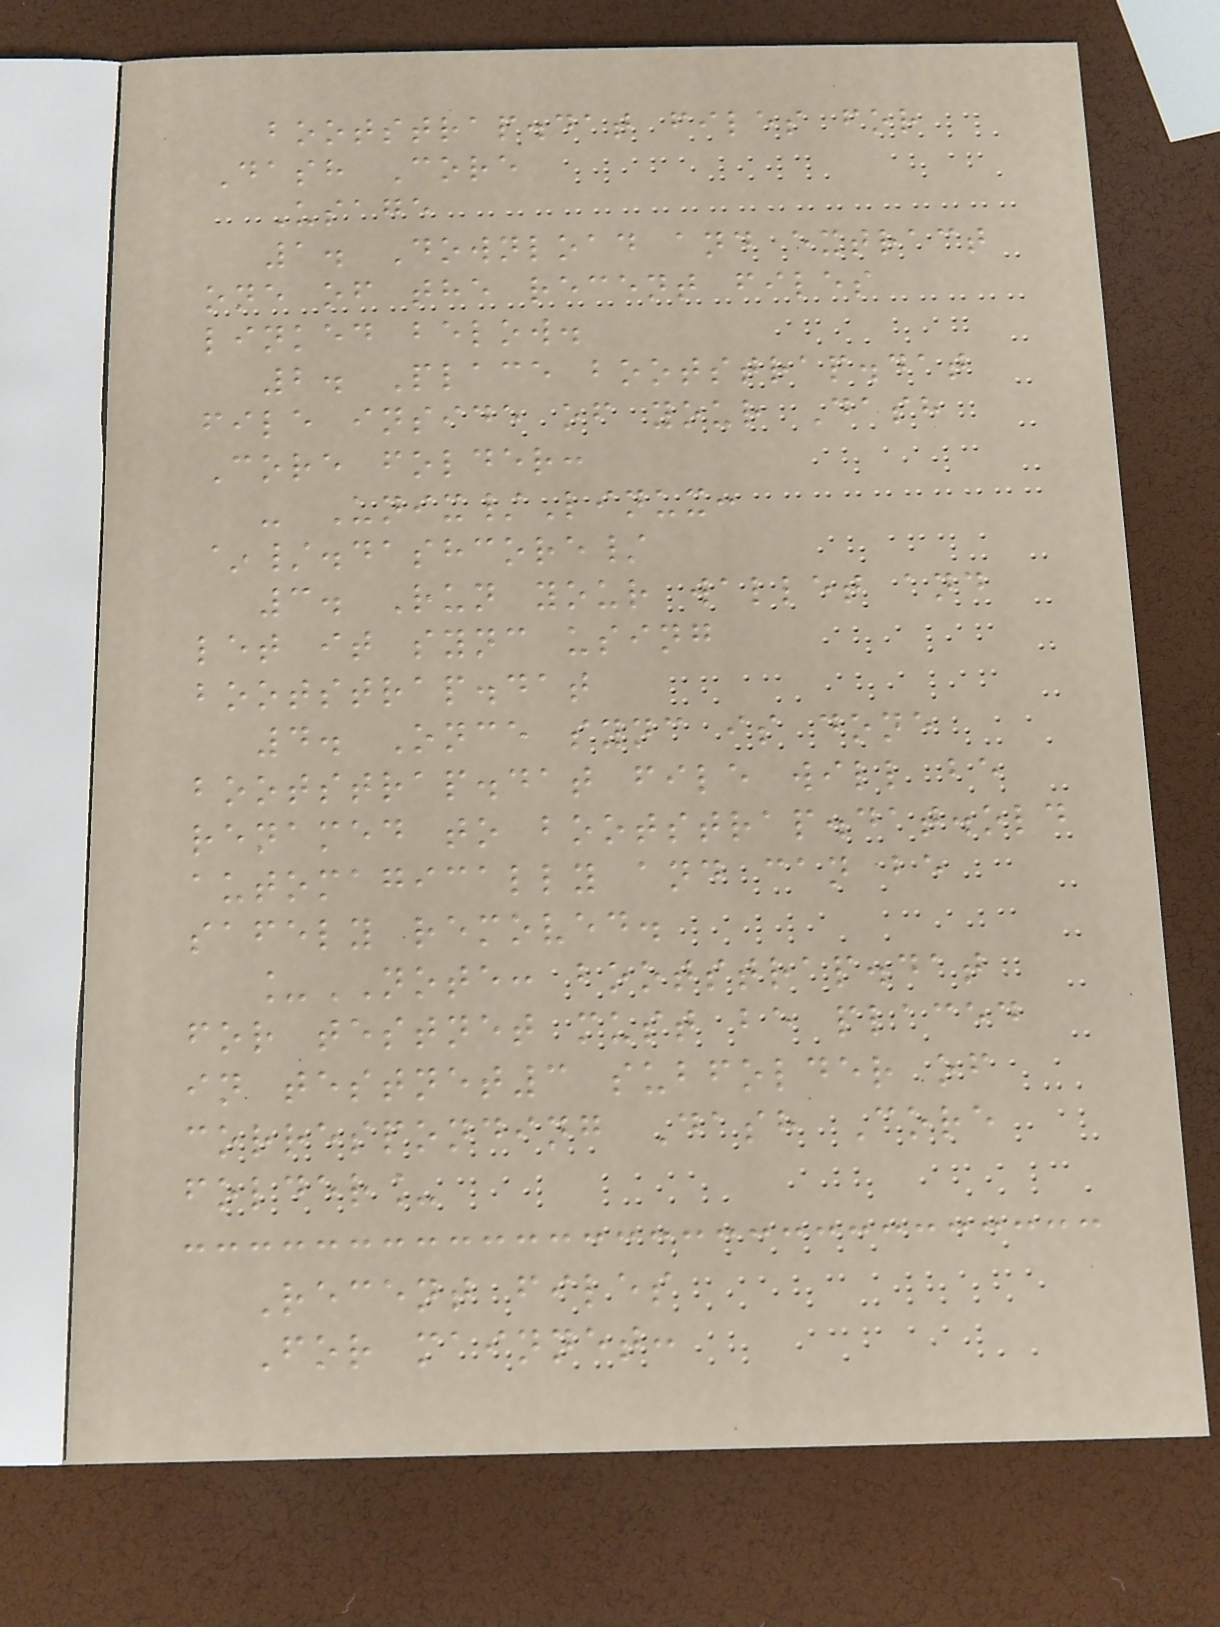bootstrap.dat files for
Dash Core
Usage
1. Download and extract
one of the recent files
linked below.
2. Place bootstrap.dat
file inside of your Dash
Core folder:
- Unix/Linux:
~/.dashcore/
3. Run your wallet and
let it sync using
bootstrap.dat
4. Once sync is done
bootstrap.dat file will be
renamed to bootstrap.dat.old
automagically and can be
safely removed.
_NOTE: bootstrap.dat
for testnet must be placed
in testnet3 subfolder of
corresponding Dash Core
folder_
Recent files
For mainnet:
